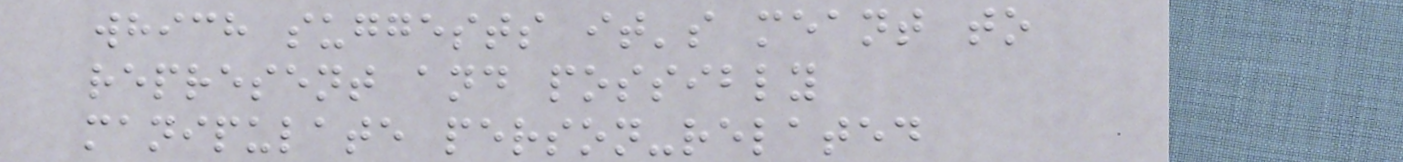which suggests it's meant to
represent and possibly
manipulate person-related
